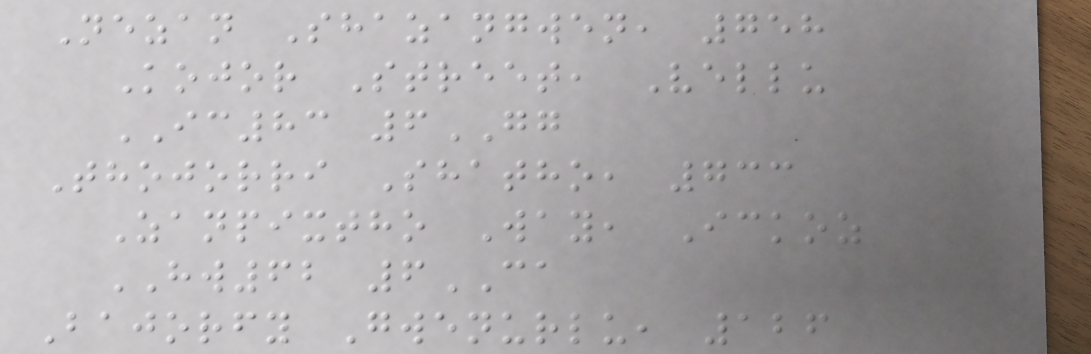Nezan Shazangwen, 758
Kojor Street, Vellu
IC83 6GG
Thojorri Shatho, 733
Zanpixtho Way, Ickoz
HW62 6CA
Bajorfy Gwenurlu, 126
